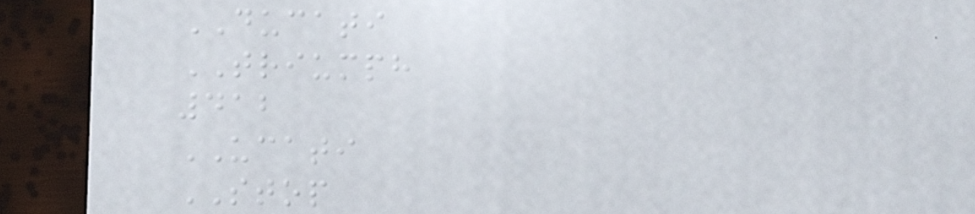DUCATI
TRIUMPH
412
UCATI
STOP
